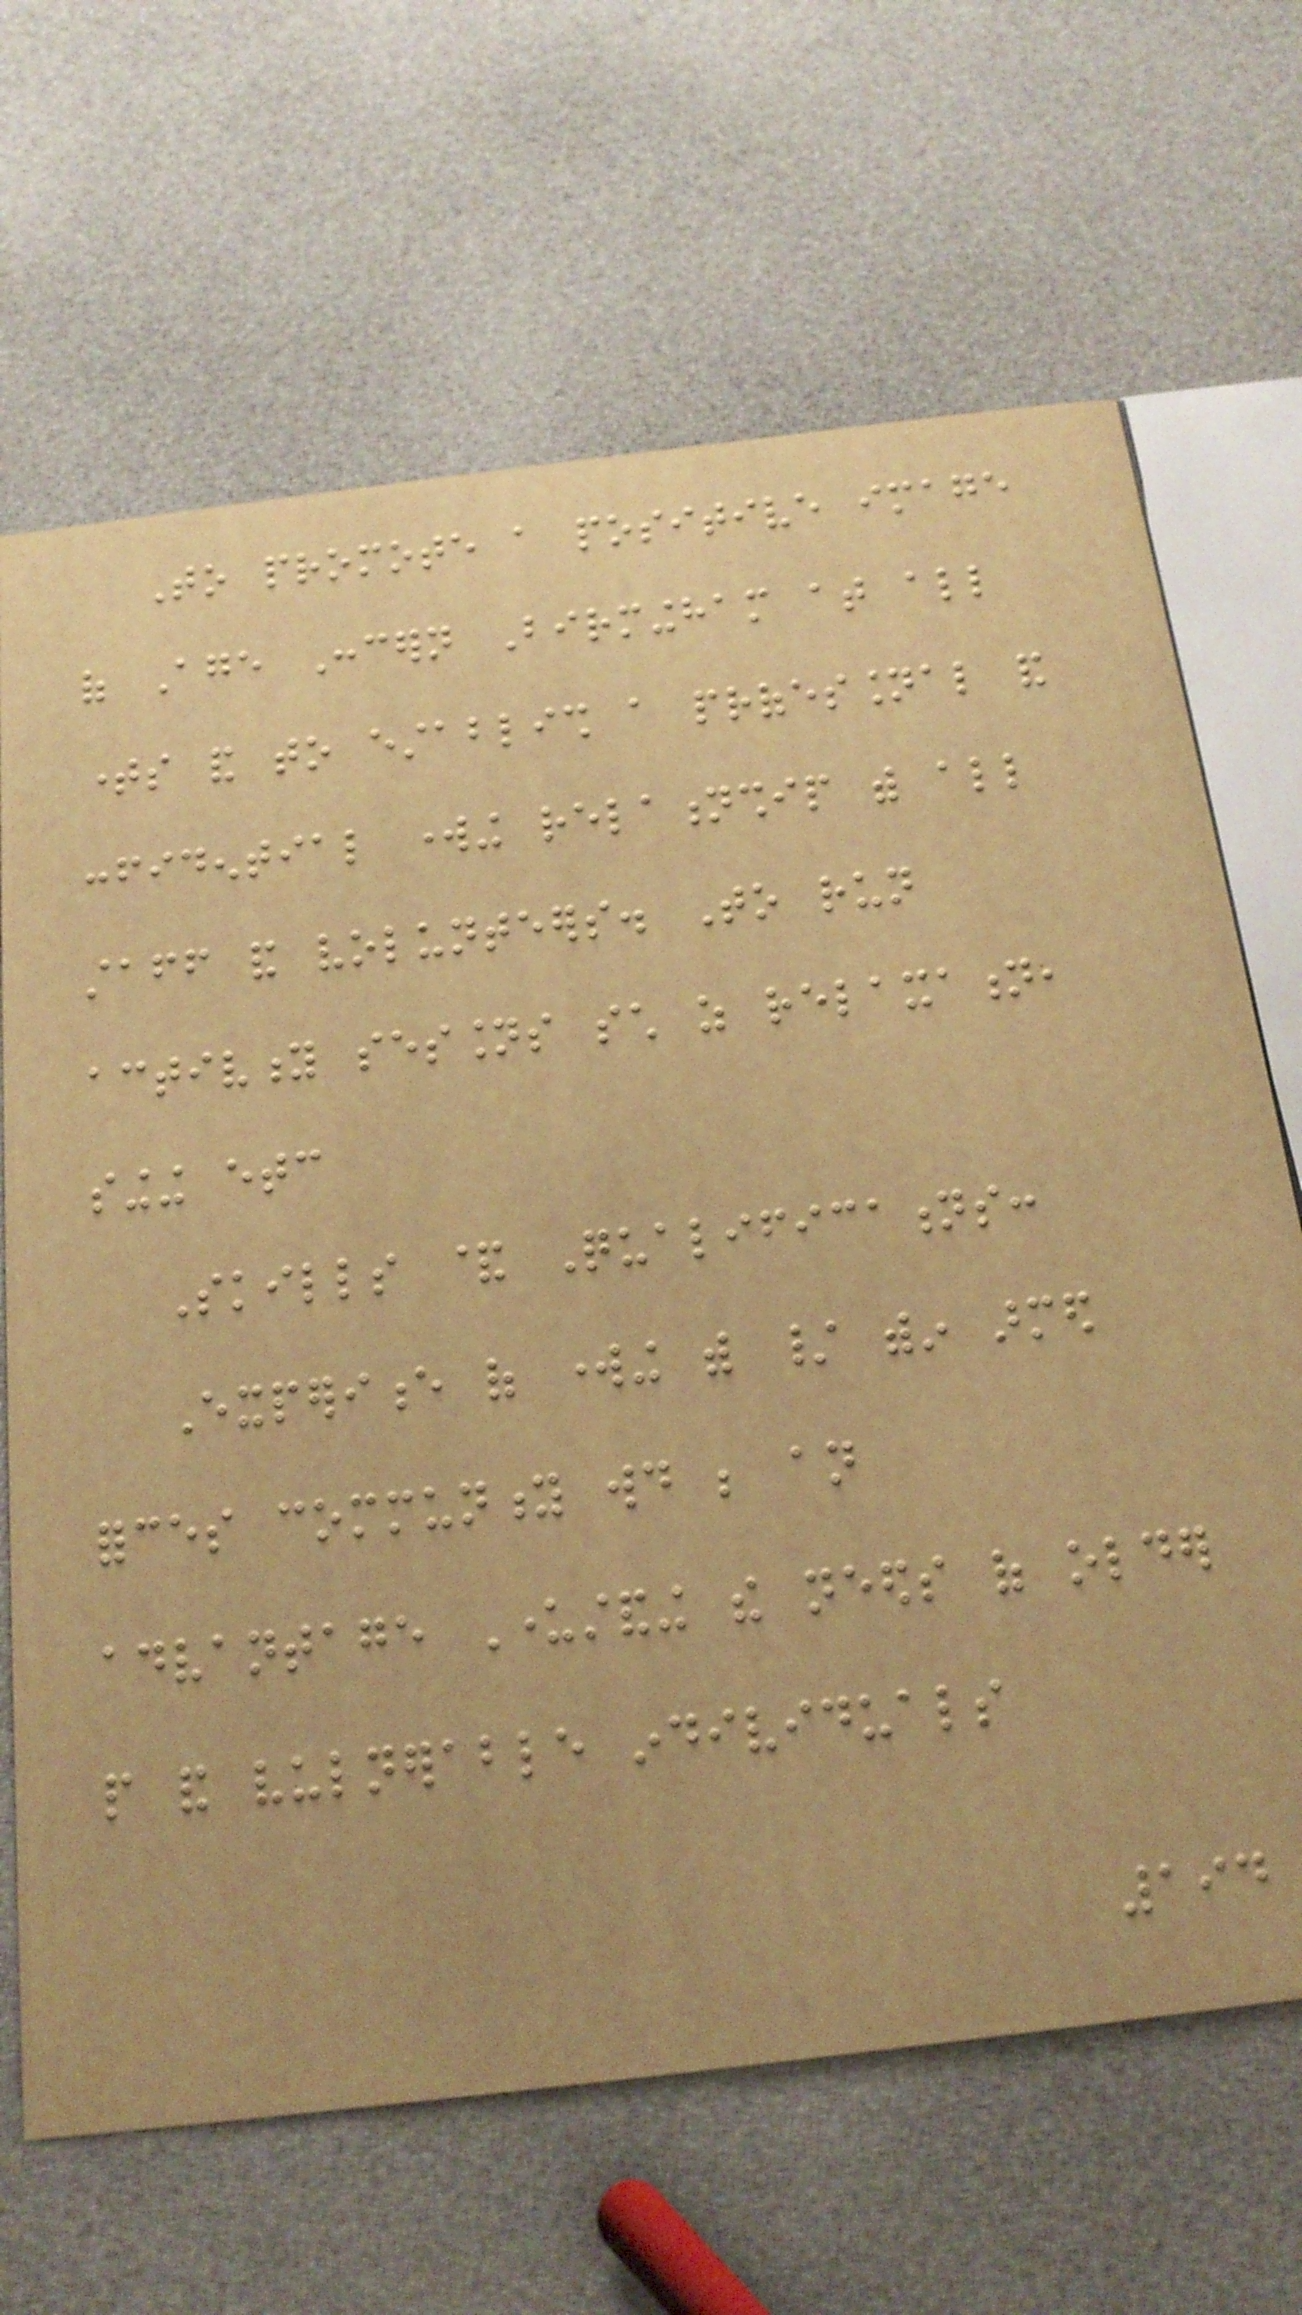To promote a positive image
of Age Concern Birmingham at all
times and to establish a professional and
confidential working relationship with all
staff and volunteers. To run
activity sessions such as relaxation,
singing etc
Skills & Qualifications:
Experience of working with / within armed
forces community would be an
advantage Understanding the needs of older
people and vulnerable individuals
194
